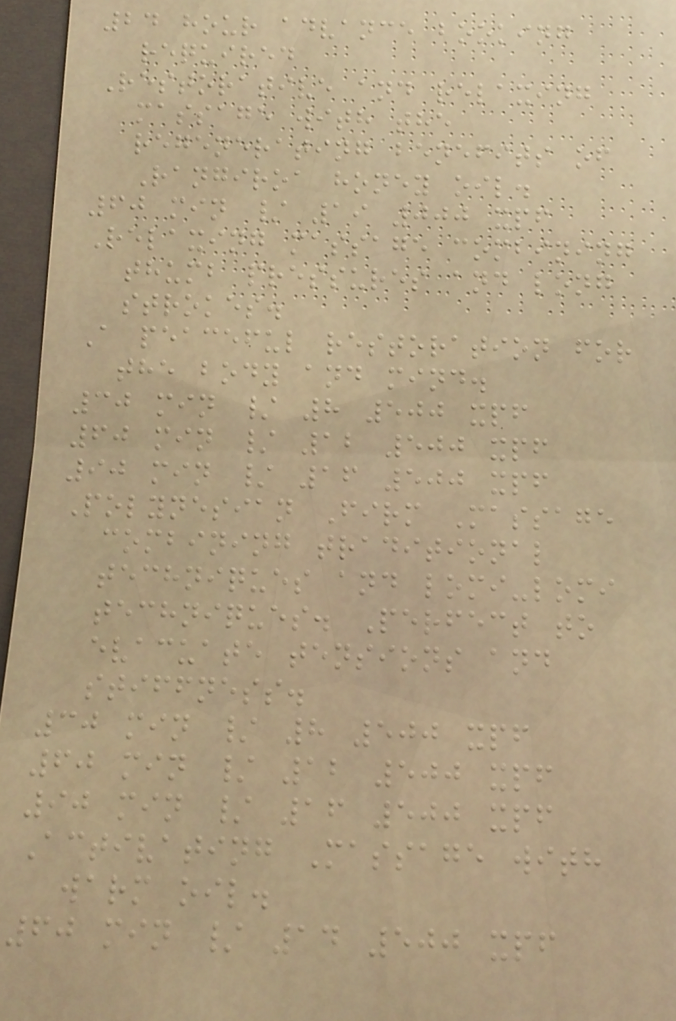24 hour advance booking
required
Restorative and relaxing
massage with the
regenerating benefits of
Rangiroa honey oil.
60 min / 19 000 xpf
Relaxing massage combining
thumb pressures and long
strokes.
A peaceful restoration for
the body and mind.
30 min / 8 500 xpf
60 min / 12 500 xpf
90 min / 16 500 xpf
Polynesian Firm Massage
combining traditional
techniques and lomi-lomi
techniques. Perfect to
evacuate tensions and
stiffness.
30 min / 8 500 xpf
60 min / 12 500 xpf
90 min / 16 500 xpf
Activating Massage with
warm oil.
60 min / 14 500 xpf
